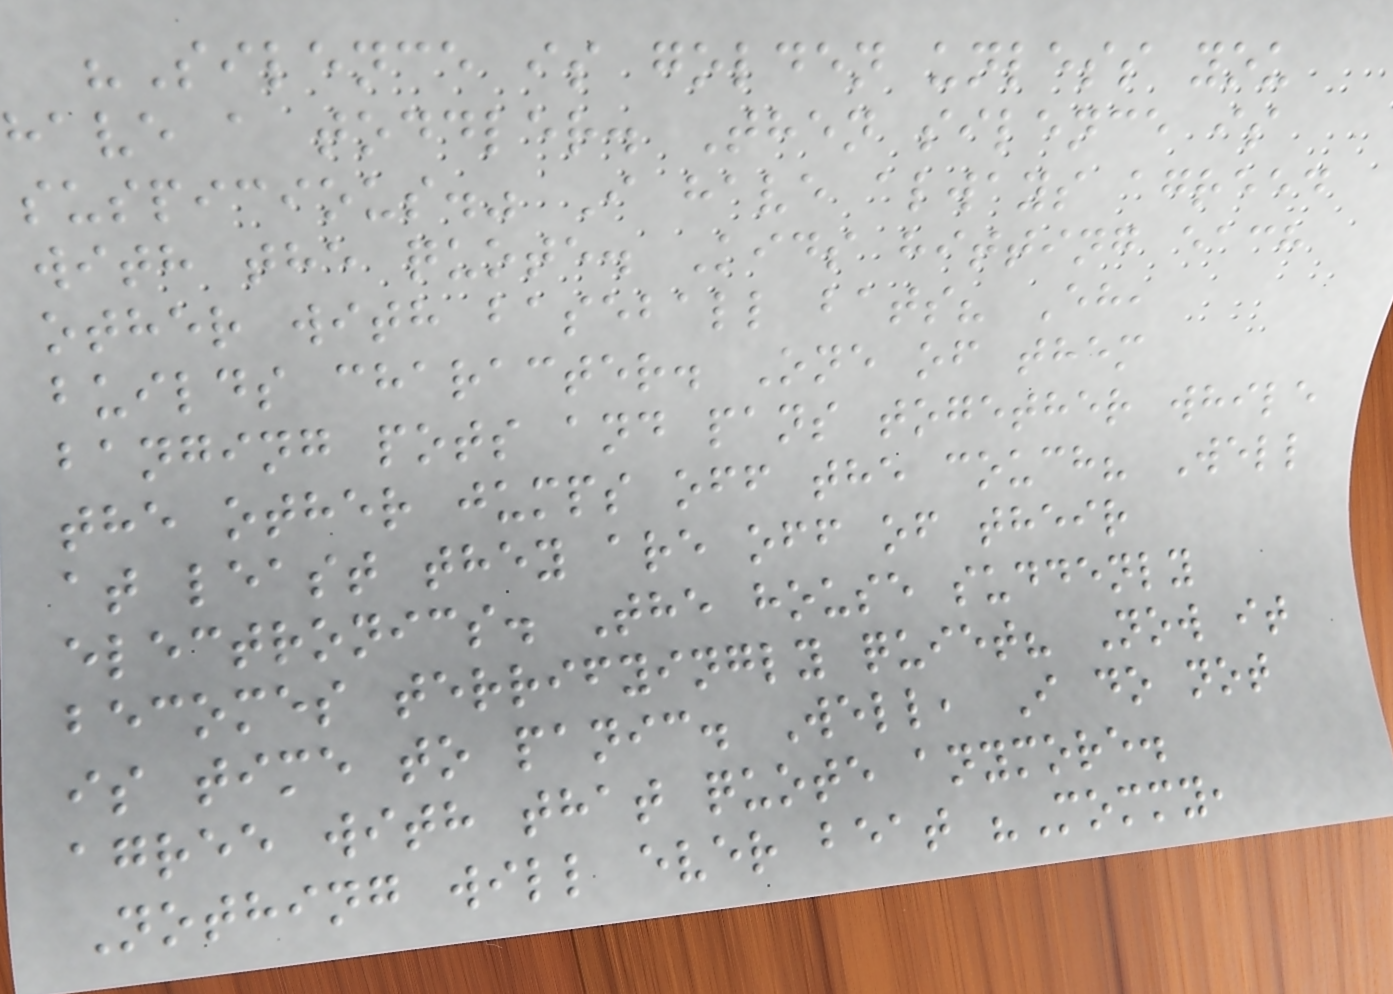"Silence is golden unless you
have a toddler. Then silence is
suspicious." I have always agreed
with the quote. Kids hitting each
other with baseball bats? Eh,
builds character. One of them
banging pots and pans together while
the other jumps off the couch? Well
at least they are off of their
electronics. The house suddenly
becomes terrifyingly quiet? Now it
is time to panic. Well, I do not
agree with that quote anymore.
Nothing will ever beat "Mommy,
